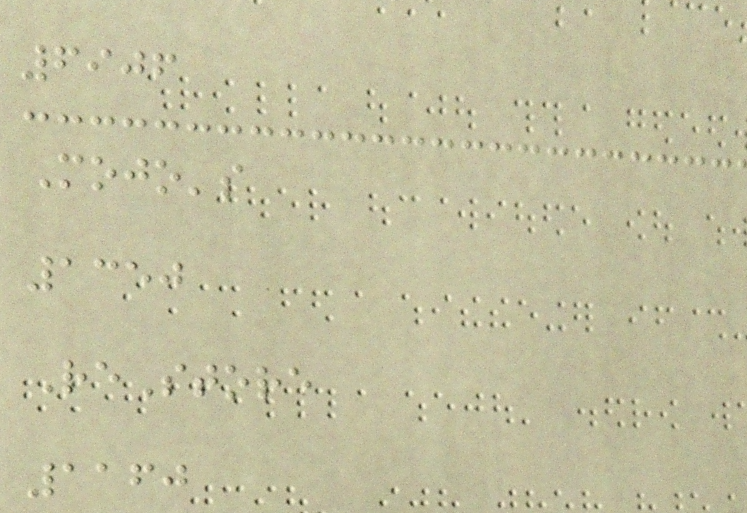6906
Mojo's
1350
ReStore
1160
